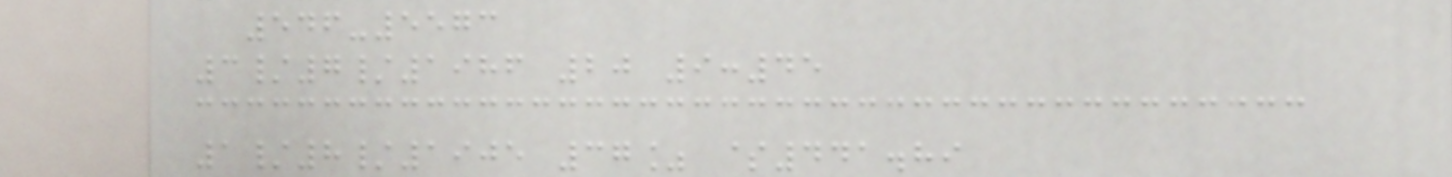546-5573
3/7/1986 20 9:45
1/8/1905 37% $441.89
